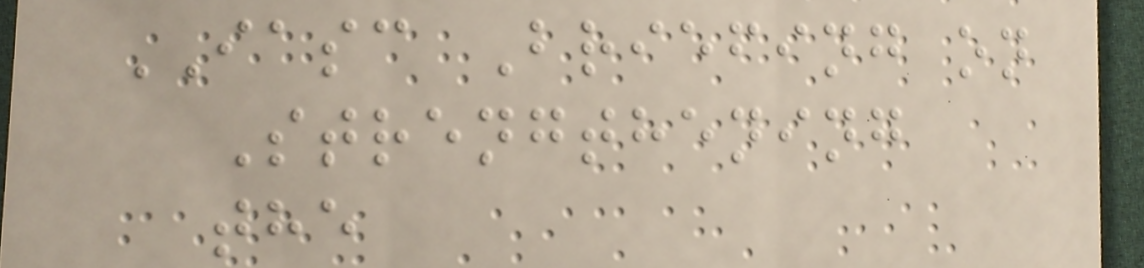IASC Briefing on
Strengthening
the
